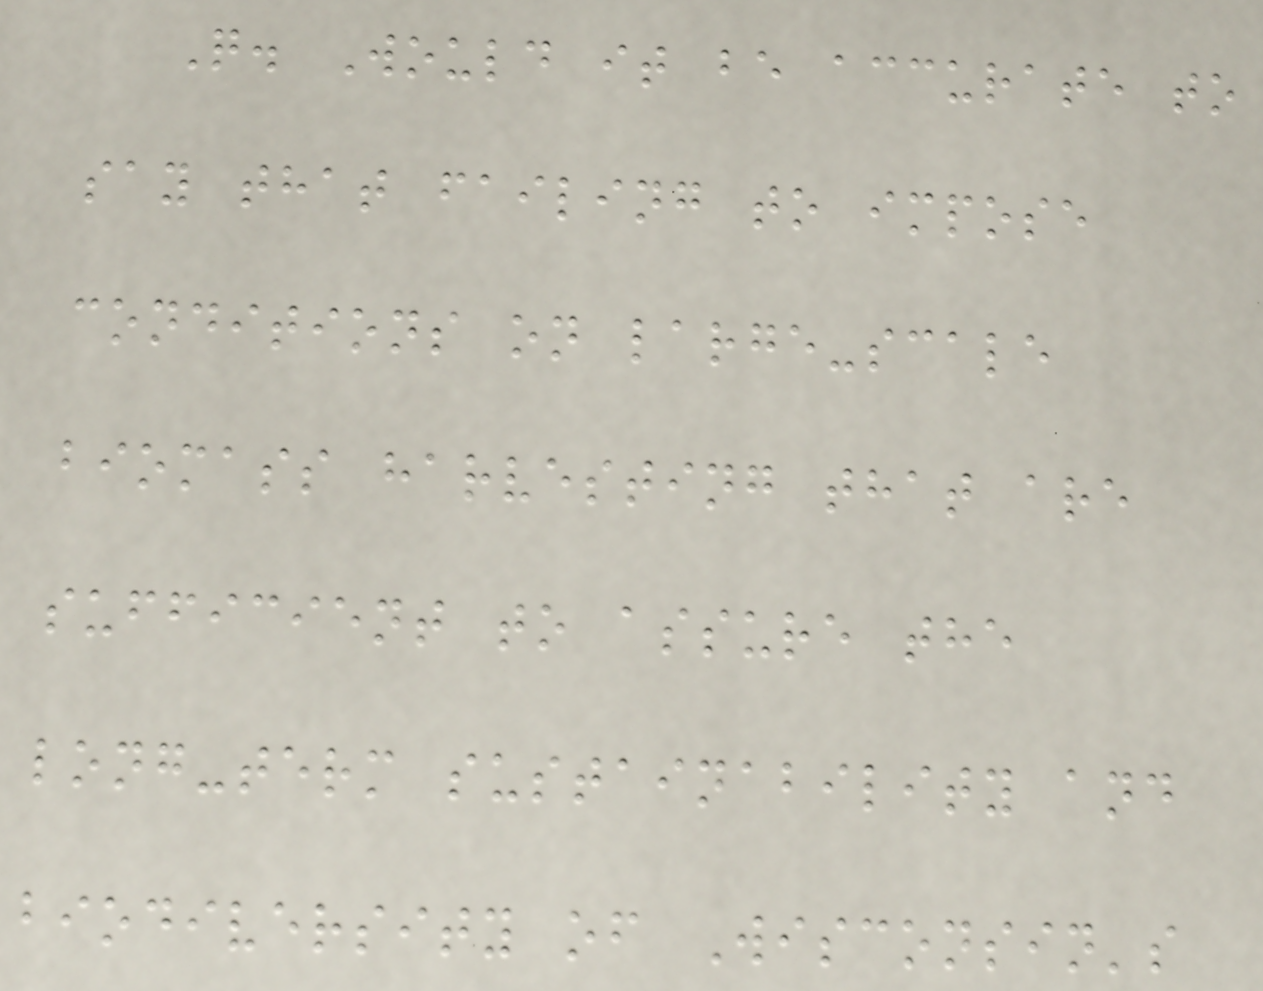Q. Would it be accurate to
say that failing to impose
conditions on large-scale
biomass harvesting that are
sufficient to assure the
long-term sustainability and
biodiversity of Wisconsin's
